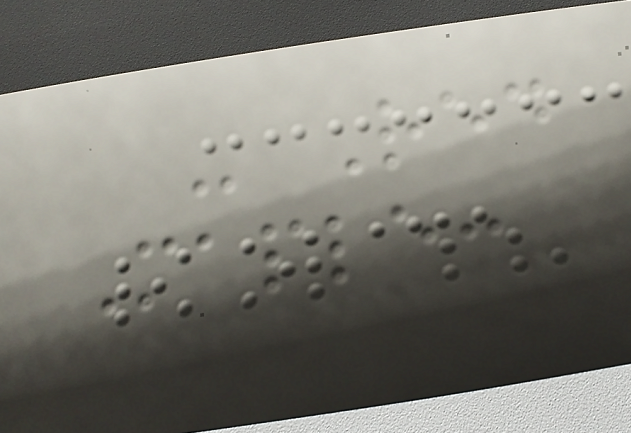- Red
Maple:
